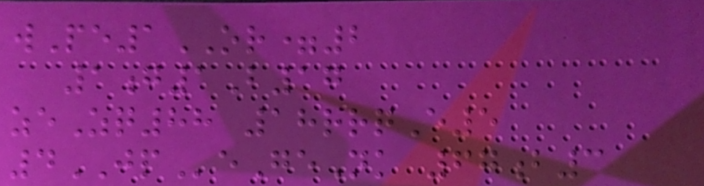wPe1OR=2
1g1B17
zeZq88 18rrqE5
4JPeGeNk 67b3
